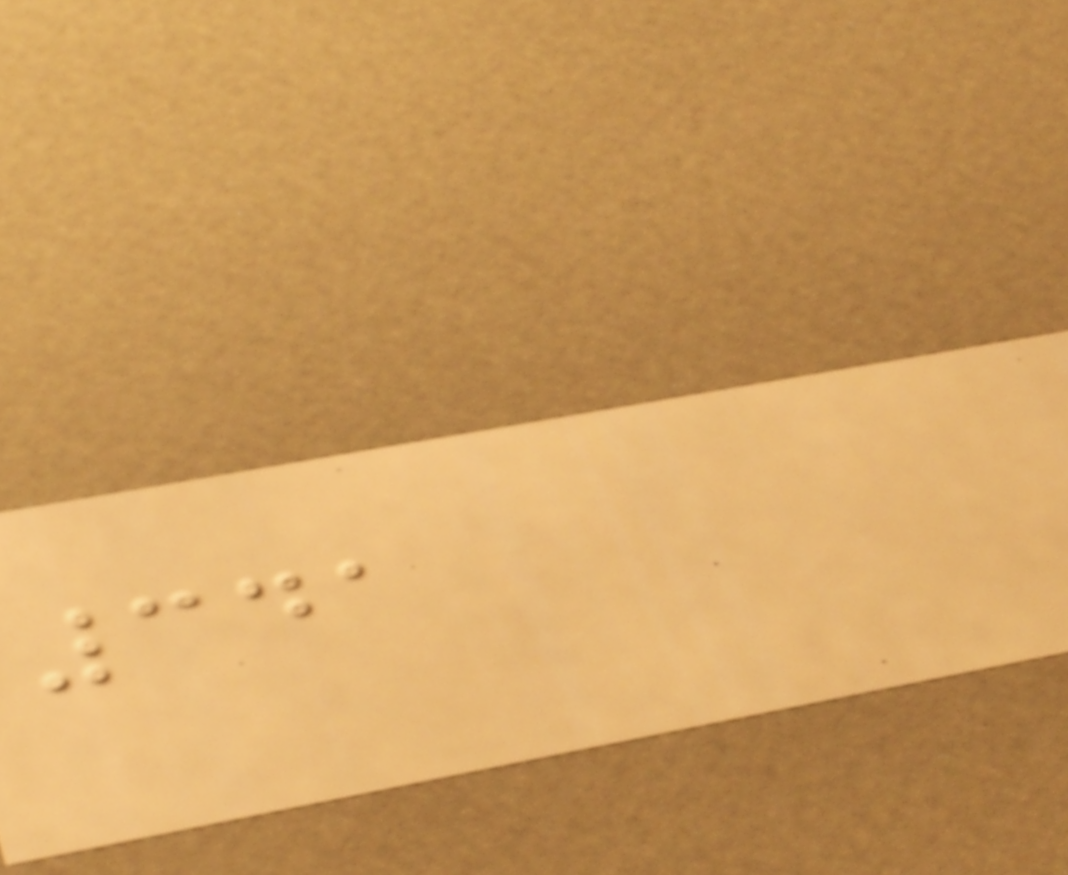341
